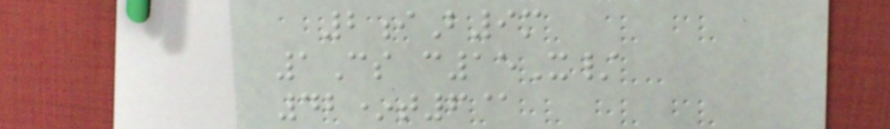2iB9m
1Cs c15X/
42*t6@
